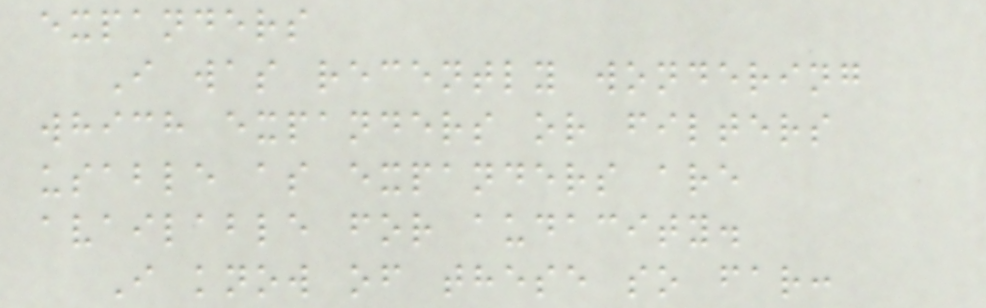expanders
I was recently wondering
which expanders or filters
usable as expanders are
available for audacity.
I know of these so far:
